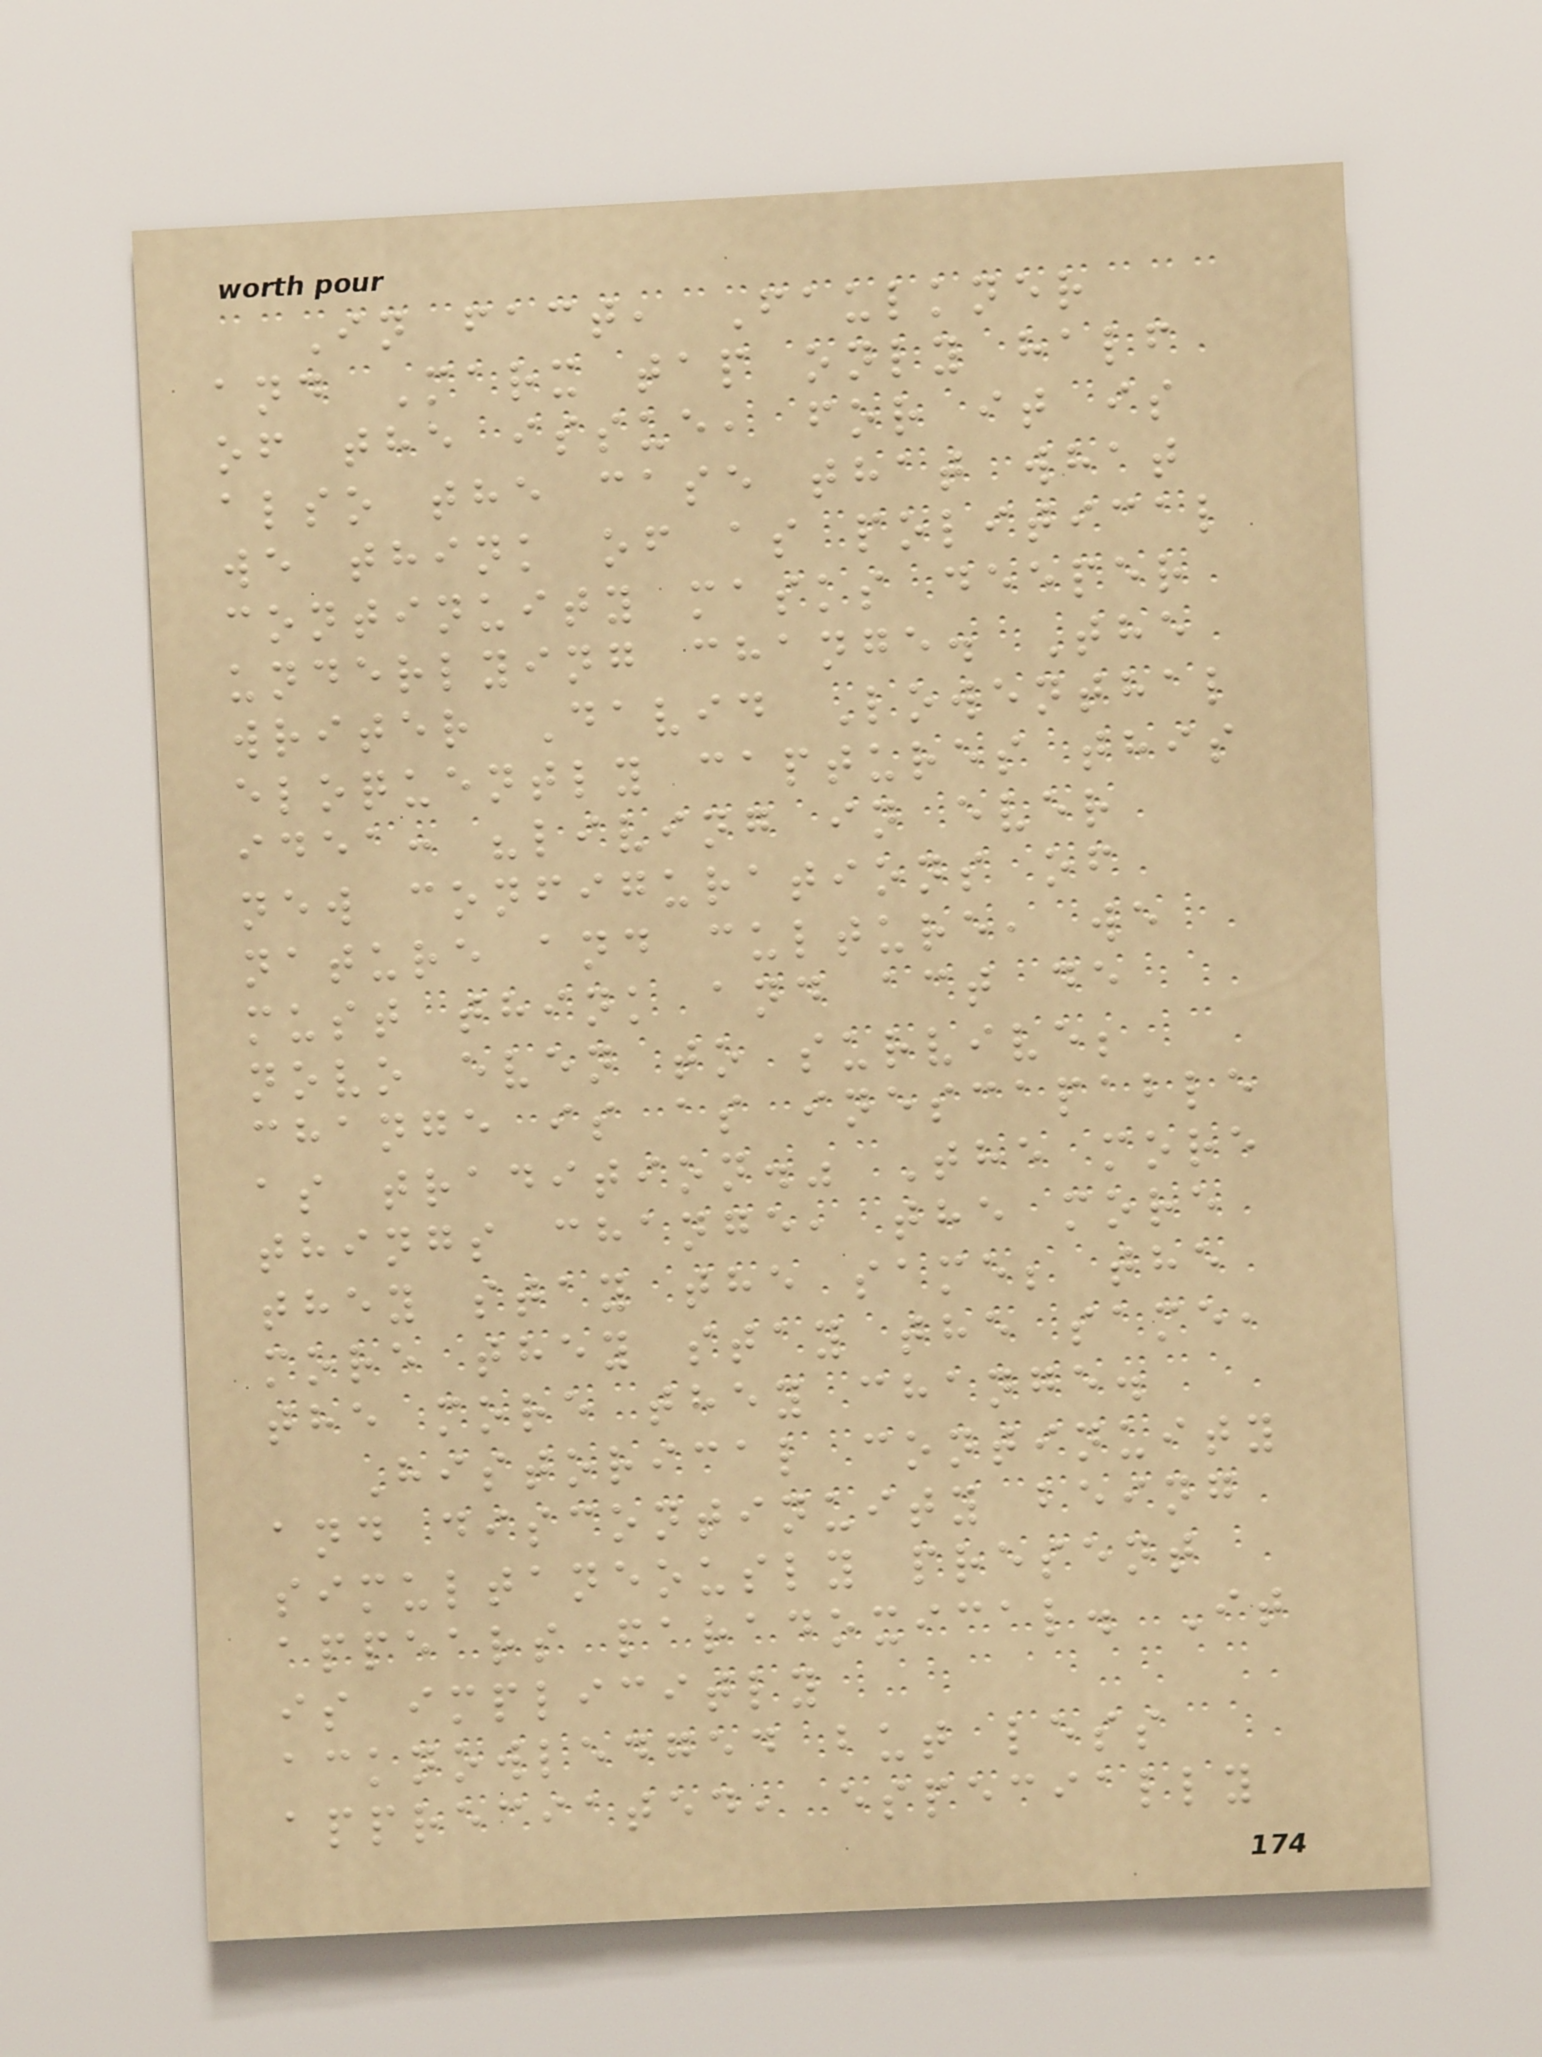In fact, Faulkner
and Marx tap only half
of the issue, for it is
also the case that what
we think of as political
continuity masks deeper
underlying change. The
writer David Lowenthal
eloquently captures this
idea: "living in ever
new configurations of
nature and culture, we
must think and act de
novo even to survive;
change is as inescapable
as tradition." The more
things change, the more
they stay the same; the
more they stay the same,
the more they change.
Historical continuity
and discontinuity being
simultaneously present
appears paradoxical. It
is implicitly
acknowledged but less
appreciated, especially
